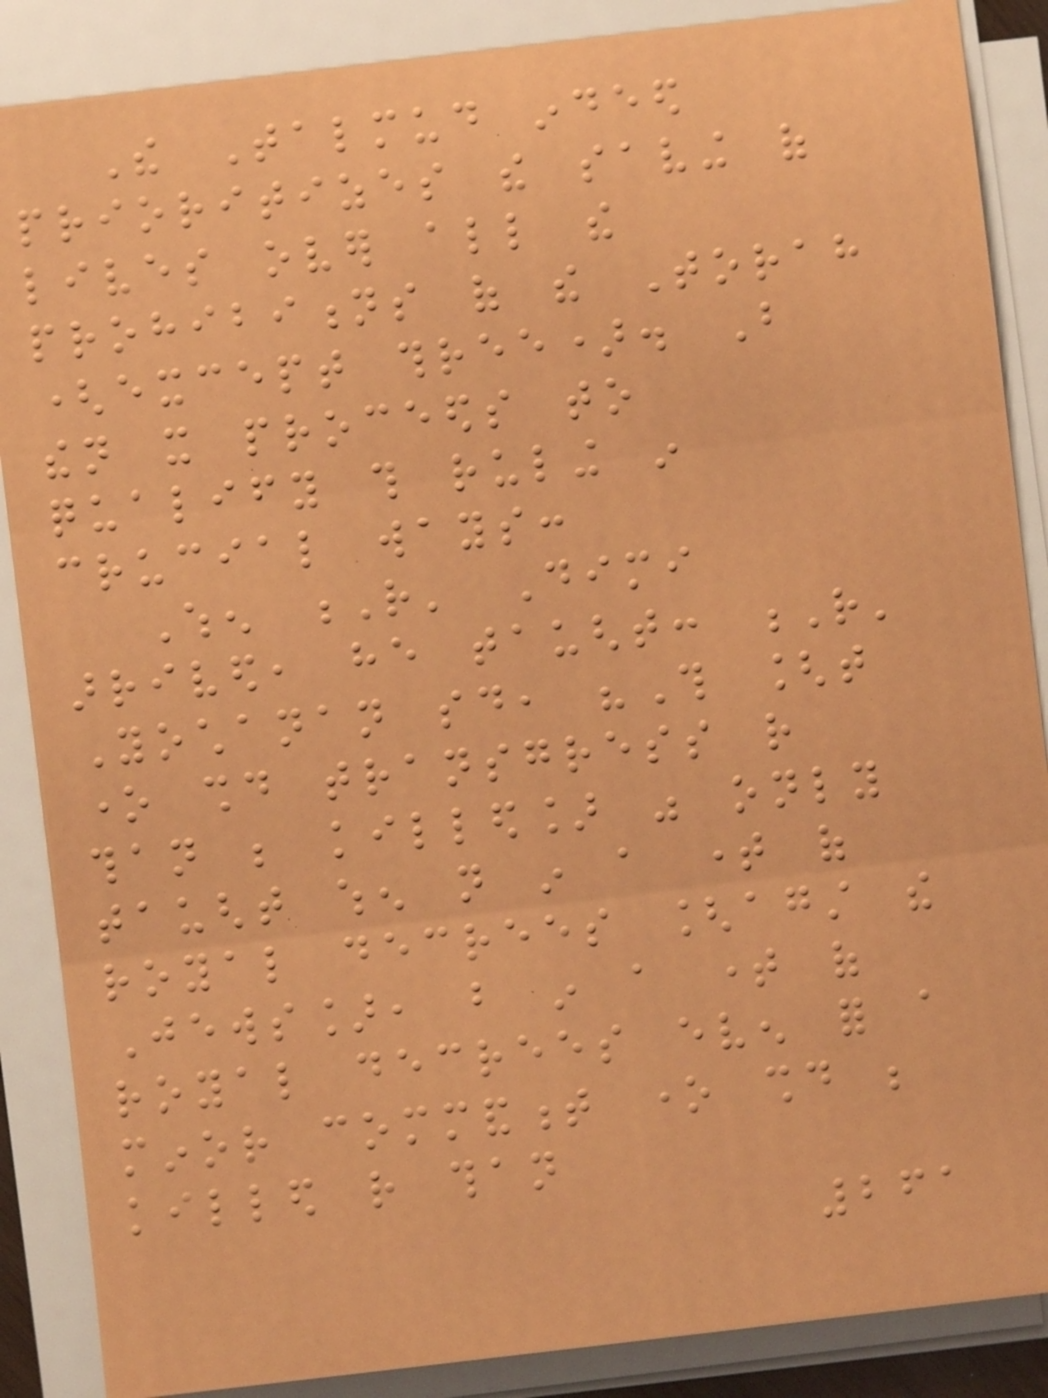The Talmud indeed
prioritizes the saving of
lives over all the
prohibitions of the Torah
(except three). But
then it proceeds to
qualify this ruling in
crucial ways:
When R' Dimi
arrived, he taught: R'
Yochanan said, "This [that
one should transgress rather
than be killed] was only
taught when not in a time of
royal decrees [against the
Jews], but in a time of
royal decrees even for a
minor commandment one should be
killed rather than
261
